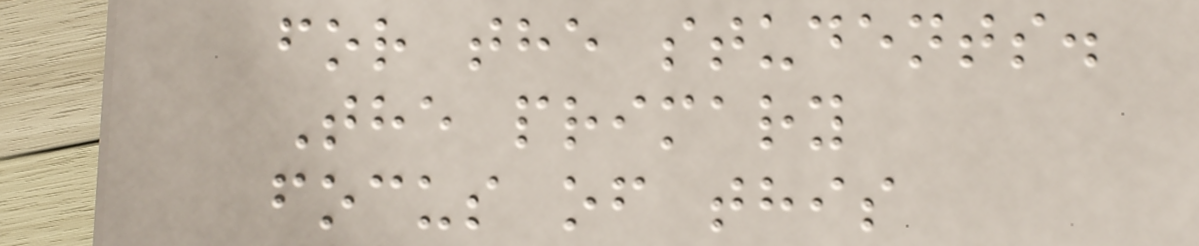for the students.
The primary
focus of this
